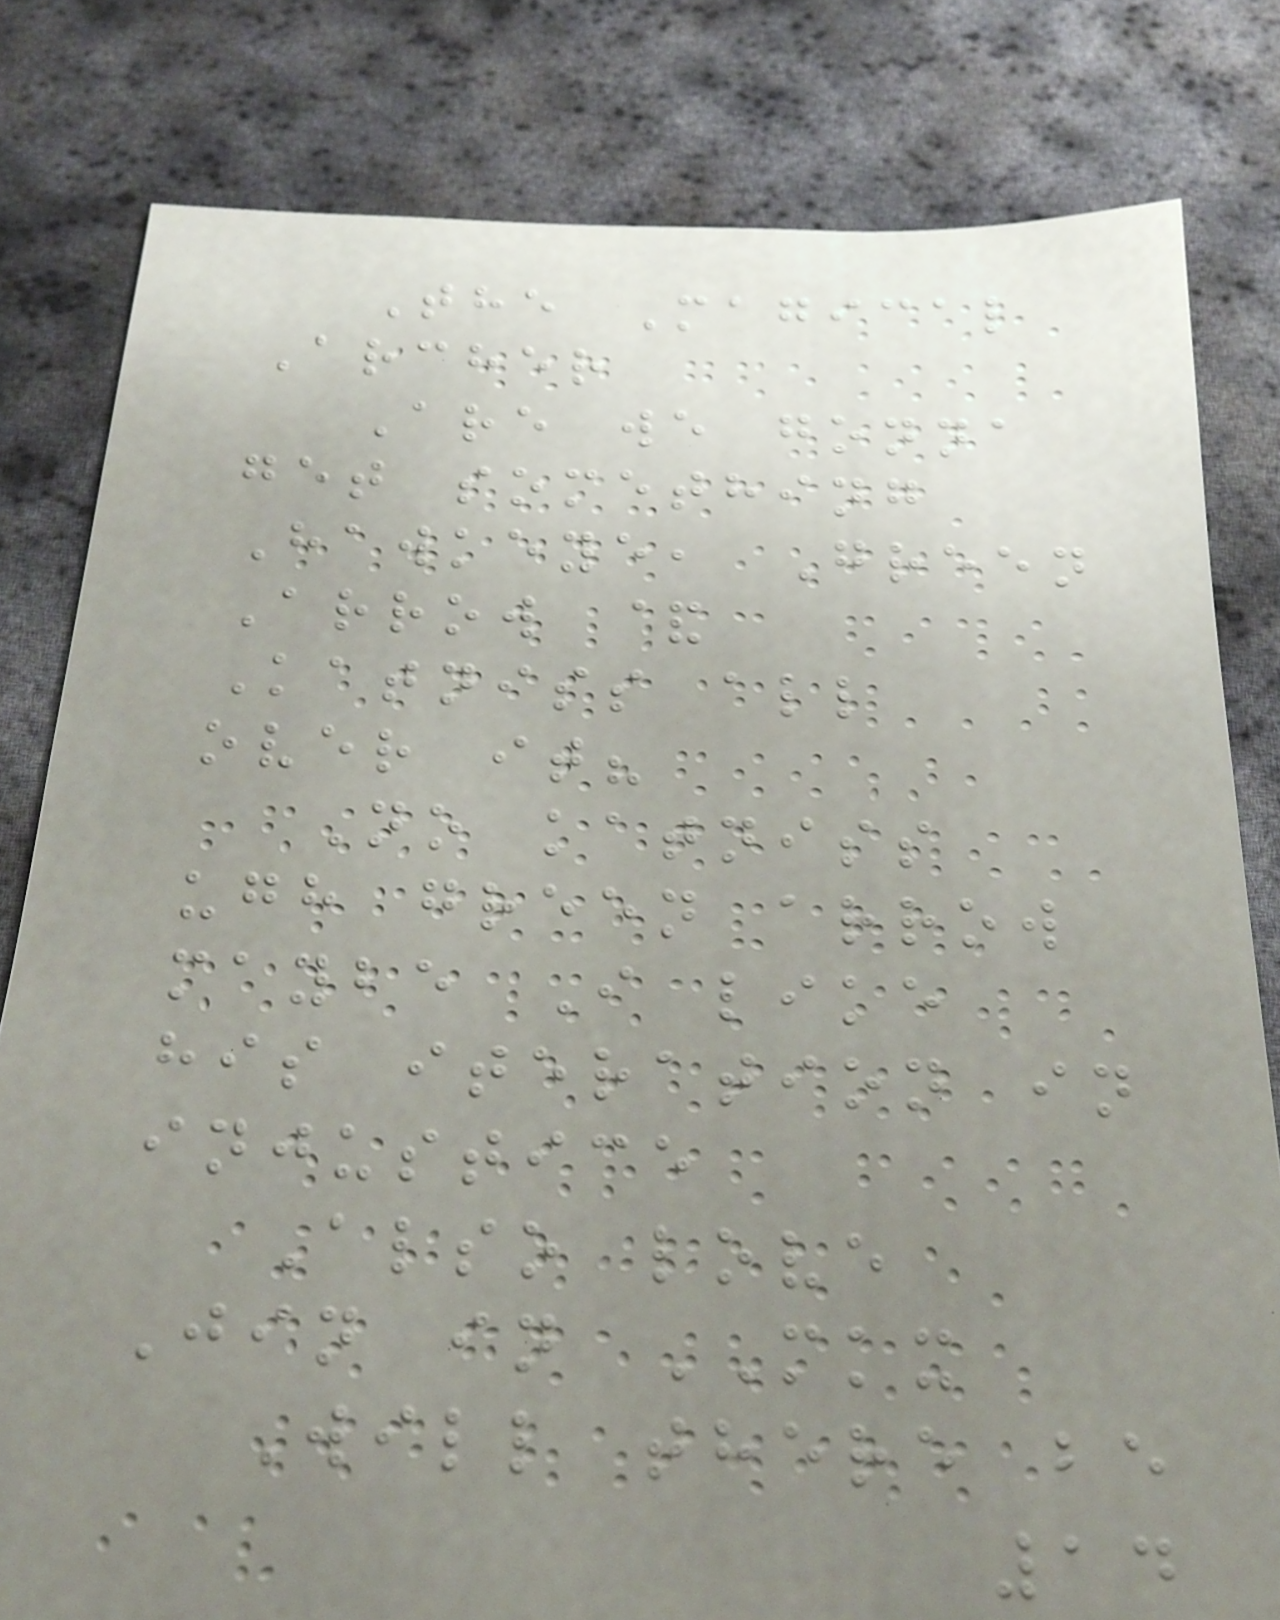The Magical
Archer
Are we gonna
get something
Hawkeye, Green
Arrow &
Katniss all
over it?
No katniss
ugh green arrow
maybe I like
his iteration in
injustice
Also love
Jin in MKX
Will there be
14
